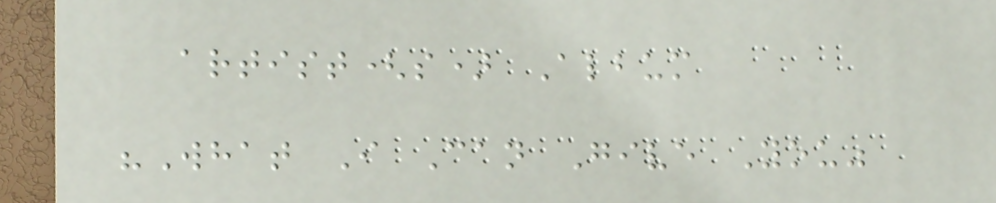artist(s) Album
"What I Can Give You"
